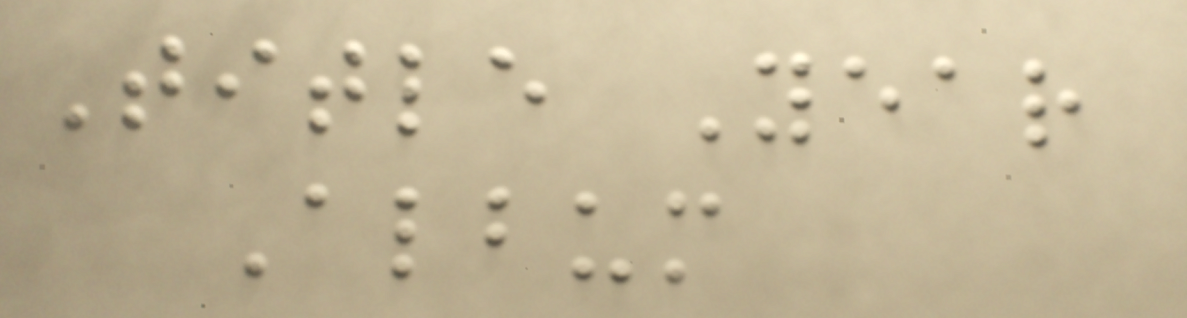Title Year
Album
